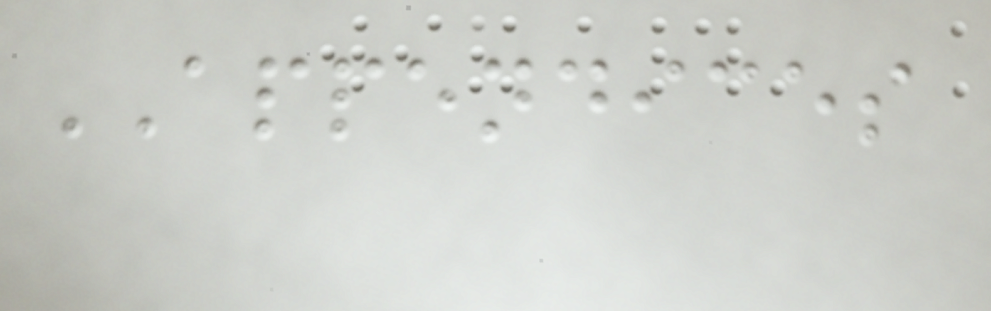APPENDICES
